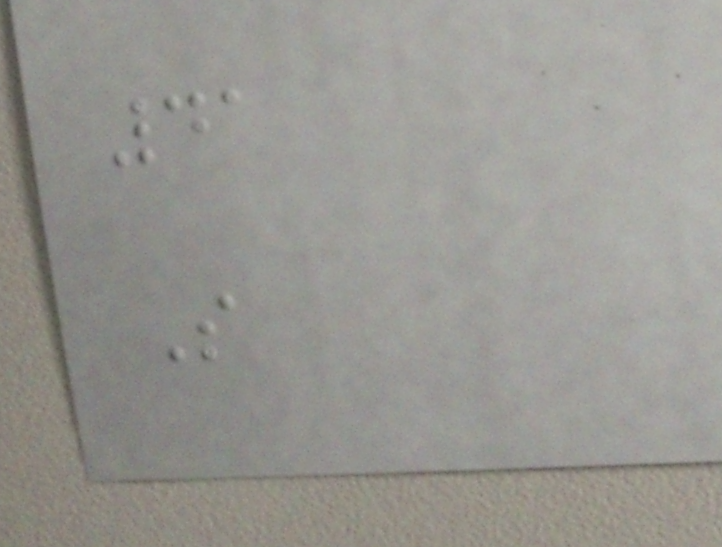41
S
